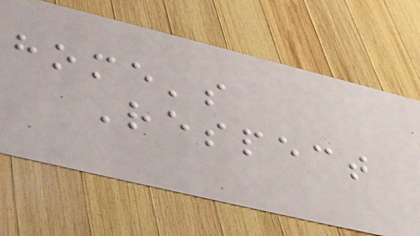home's
Respect
